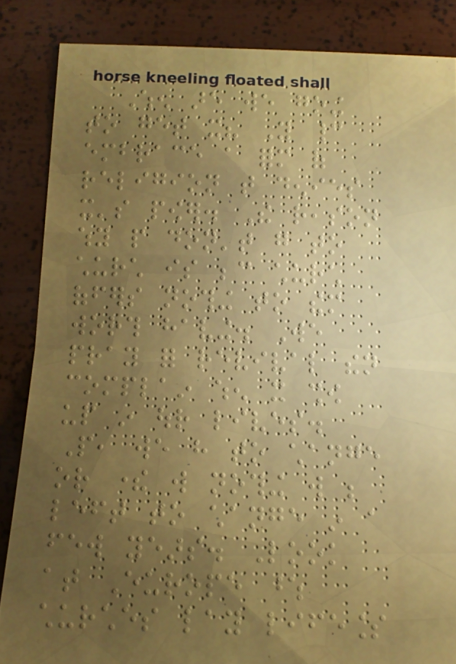When are we going
to get it? You cannot
embrace a form of
religion that denies
it's power. The reason
why people don't go to
church is because church
offers nothing to them
worth having. We
pray for revival then
complain when it show
up in our lives.
People, we have to change
or there will nothing will be
left to change in a
few years. Look
at Europe whose
churches lay lifeless
